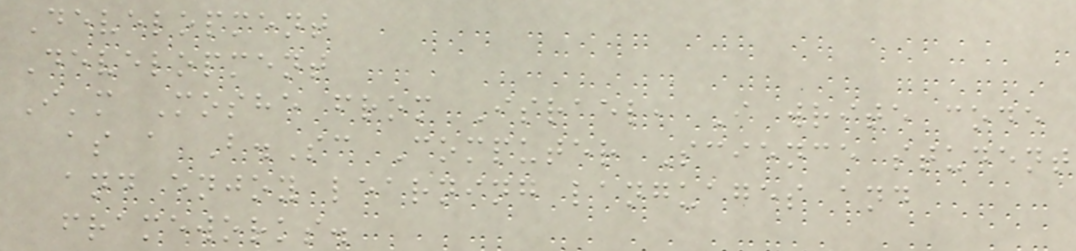Development
Development
I'm Moshe from Israel, I write code
as a B.Sc Computer Science student
and enjoy learning languages and
frameworks.
